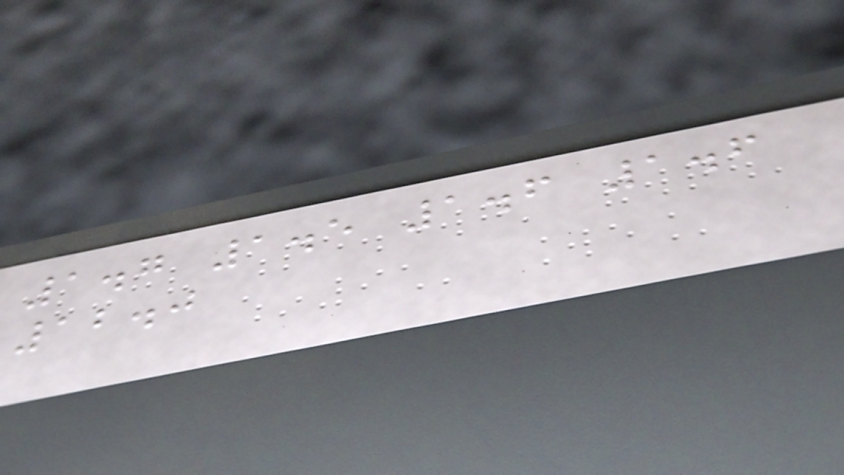1.7 1.5 1.6 1.6
12.0
